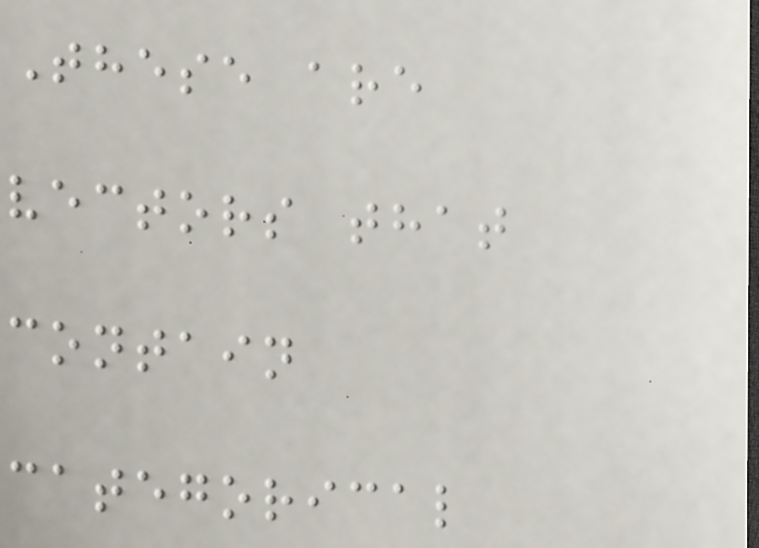These are
vectors that
contain
categorical
